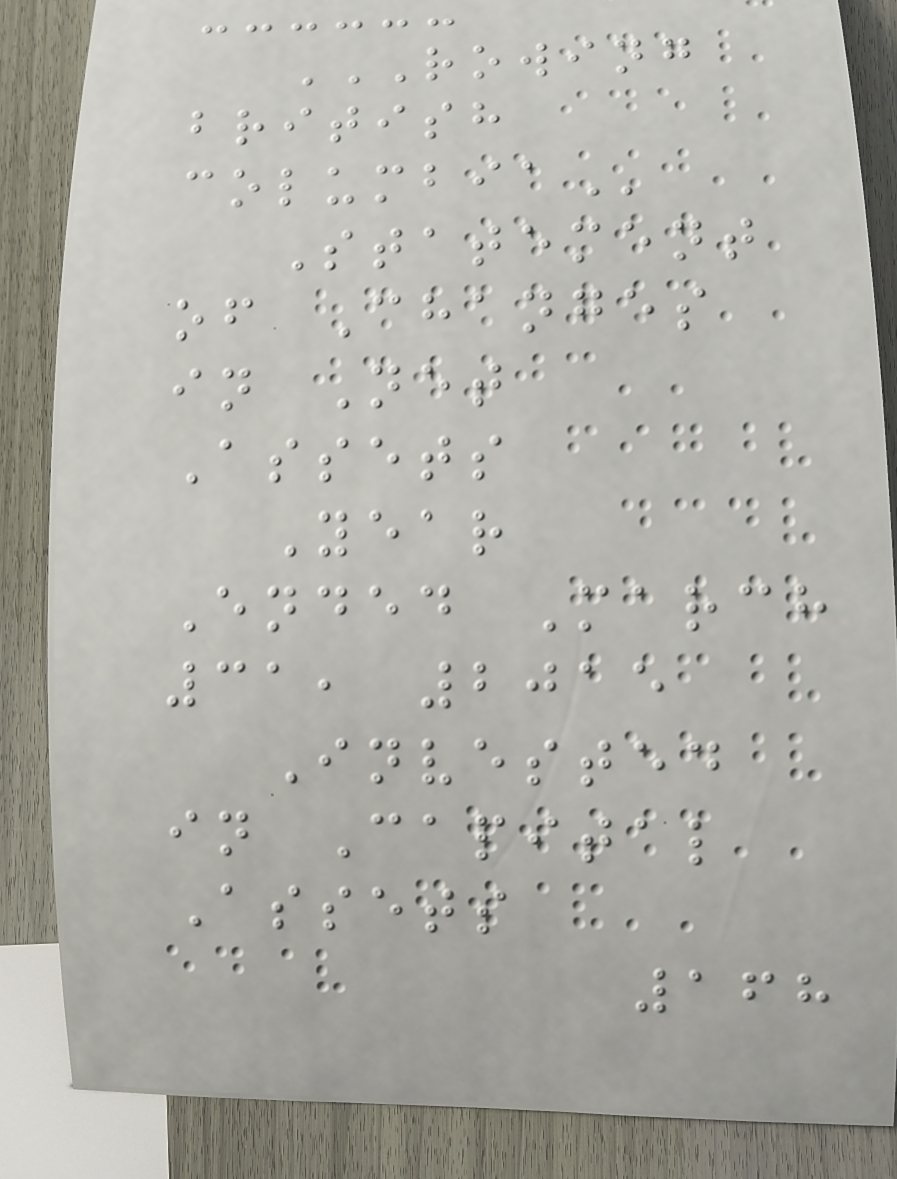ROWING
BRITISH
COLUMBIA
Statement
of Changes
in Net
Assets
Year
Ended March
31, 2015
Invested
in Capital
Assets
168
